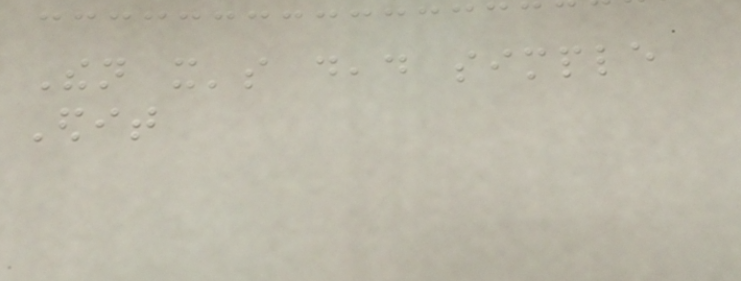Then it's dead simple
Edit
